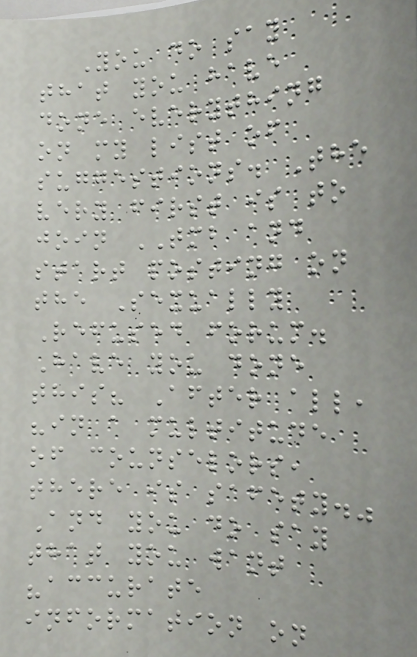You do say
that you have
done everything
on my list of
suggestions. The
very first is to
join TMB and
start posting on
the Sexually
Refused forum.
Have you done
this? After all,
"in a multitude
of counselors,
there is safety."
And you do say
that you want
"accurate
information on
